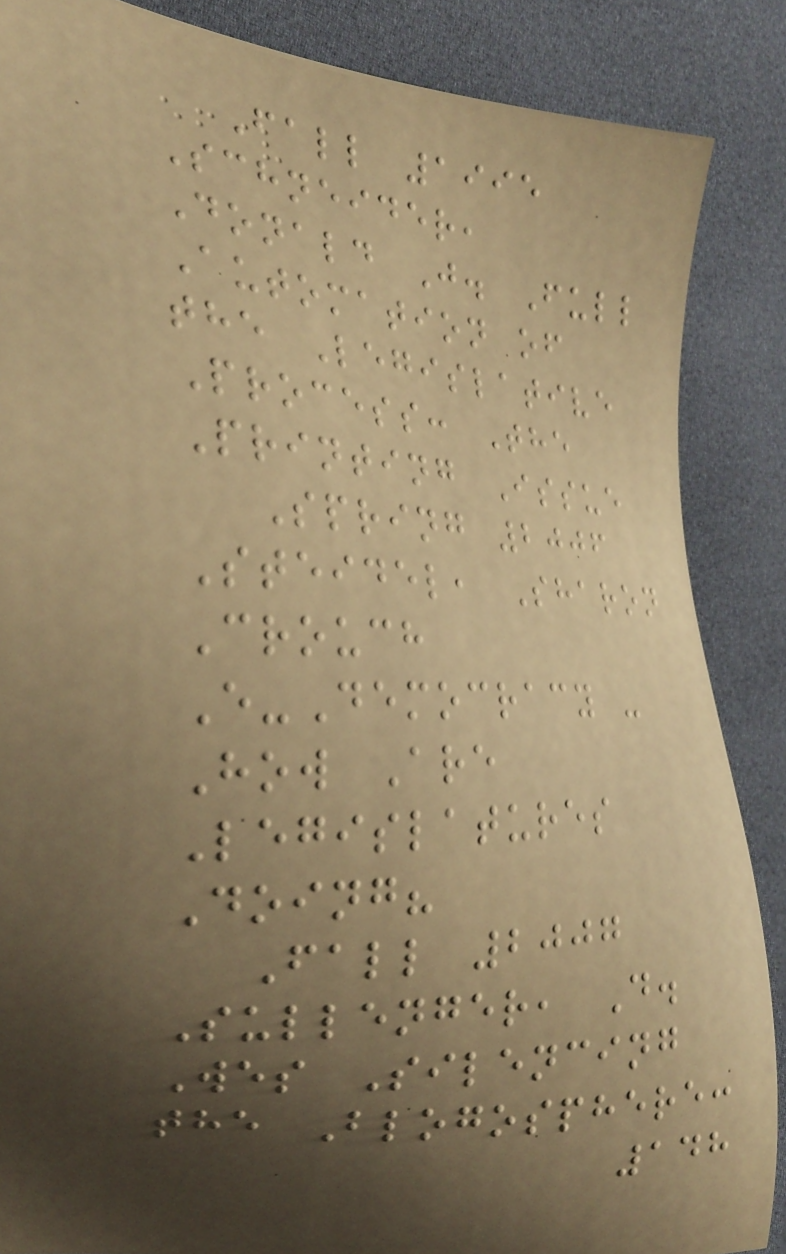Fall 1995
Schneider,
Donald J. Full
Automation of
the Legislative
Process: The
Printing Issue
Spring 2006
Steidel, Sharon
Crouch
E-Democracy -
How Are
Legislatures
Doing?
Fall 2007
Sullenger, D.
Wes Silencing
the Blogosphere:
148
